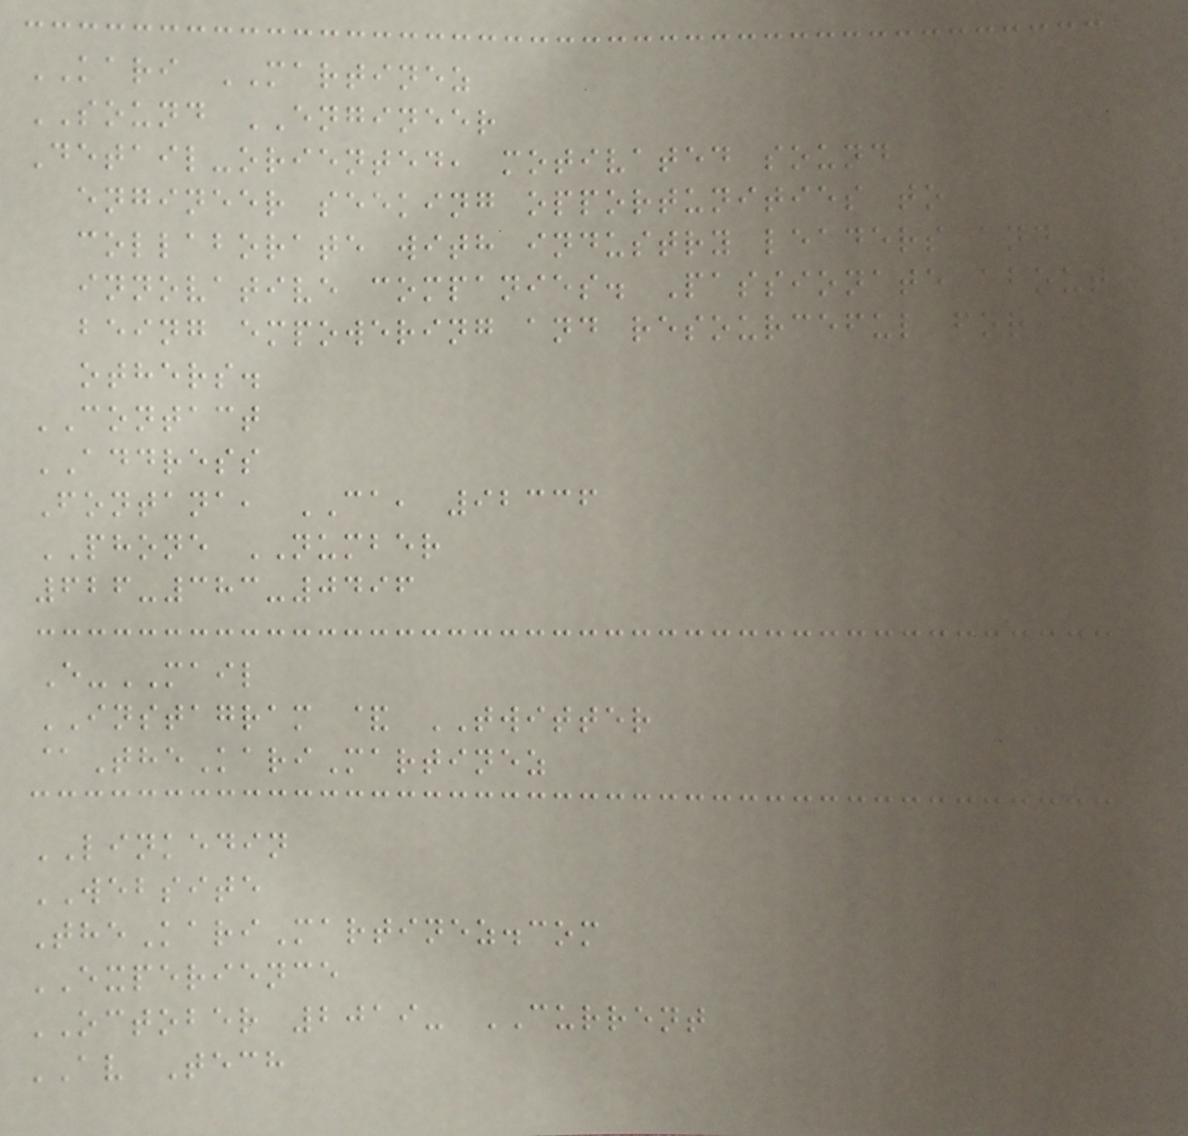KARI MARTINEZ
SOUND ENGINEER
Detail-oriented, motivated sound
engineer seeking opportunities to
collaborate with industry leaders and
innovative companies. Passionate about
being empowering and resourceful for
others.
CONTACT
ADDRESS
Fontana, CA, 92336
PHONE NUMBER
626-383-0496
E-MAIL
INSTAGRAM & TWITTER
@TheKariMartinez
LINKEDIN
WEBSITE
TheKariMartinez.com
EXPERIENCE
OCTOBER 2019- CURRENT
AV Tech
